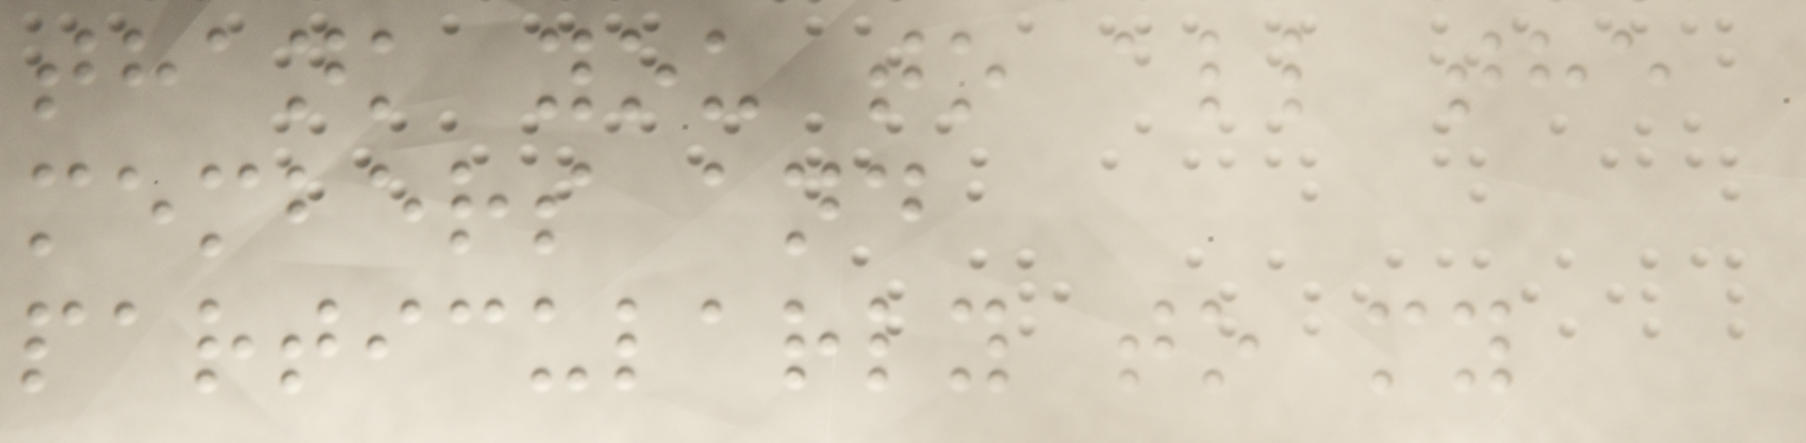thank you to all the
members and
particularly to my
